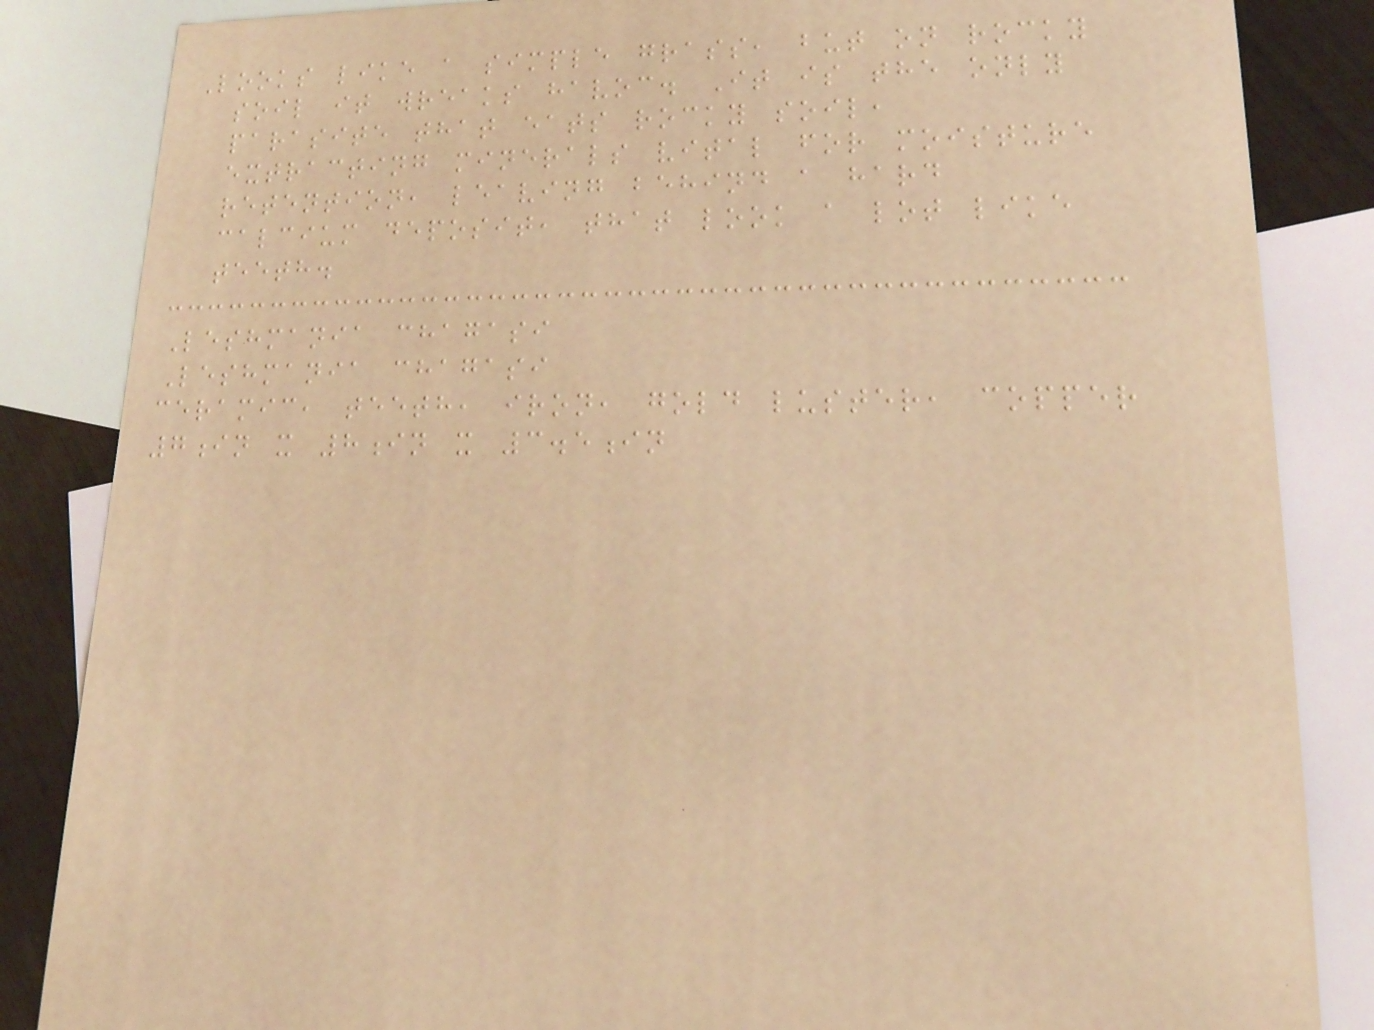Looks like a simple grass, but on rocky
soil it wreaks havoc. It is the only
parasite that eats rocky soil,
extracting minerals vital for moisture
retention, leaving behind a hard
calcium deposit, that look a lot like
teeth.
Leshmania chagasi
Leshmania chagasi
ceramic, teeth, iron, gold luster, copper
7in x 8in x 3.5in
